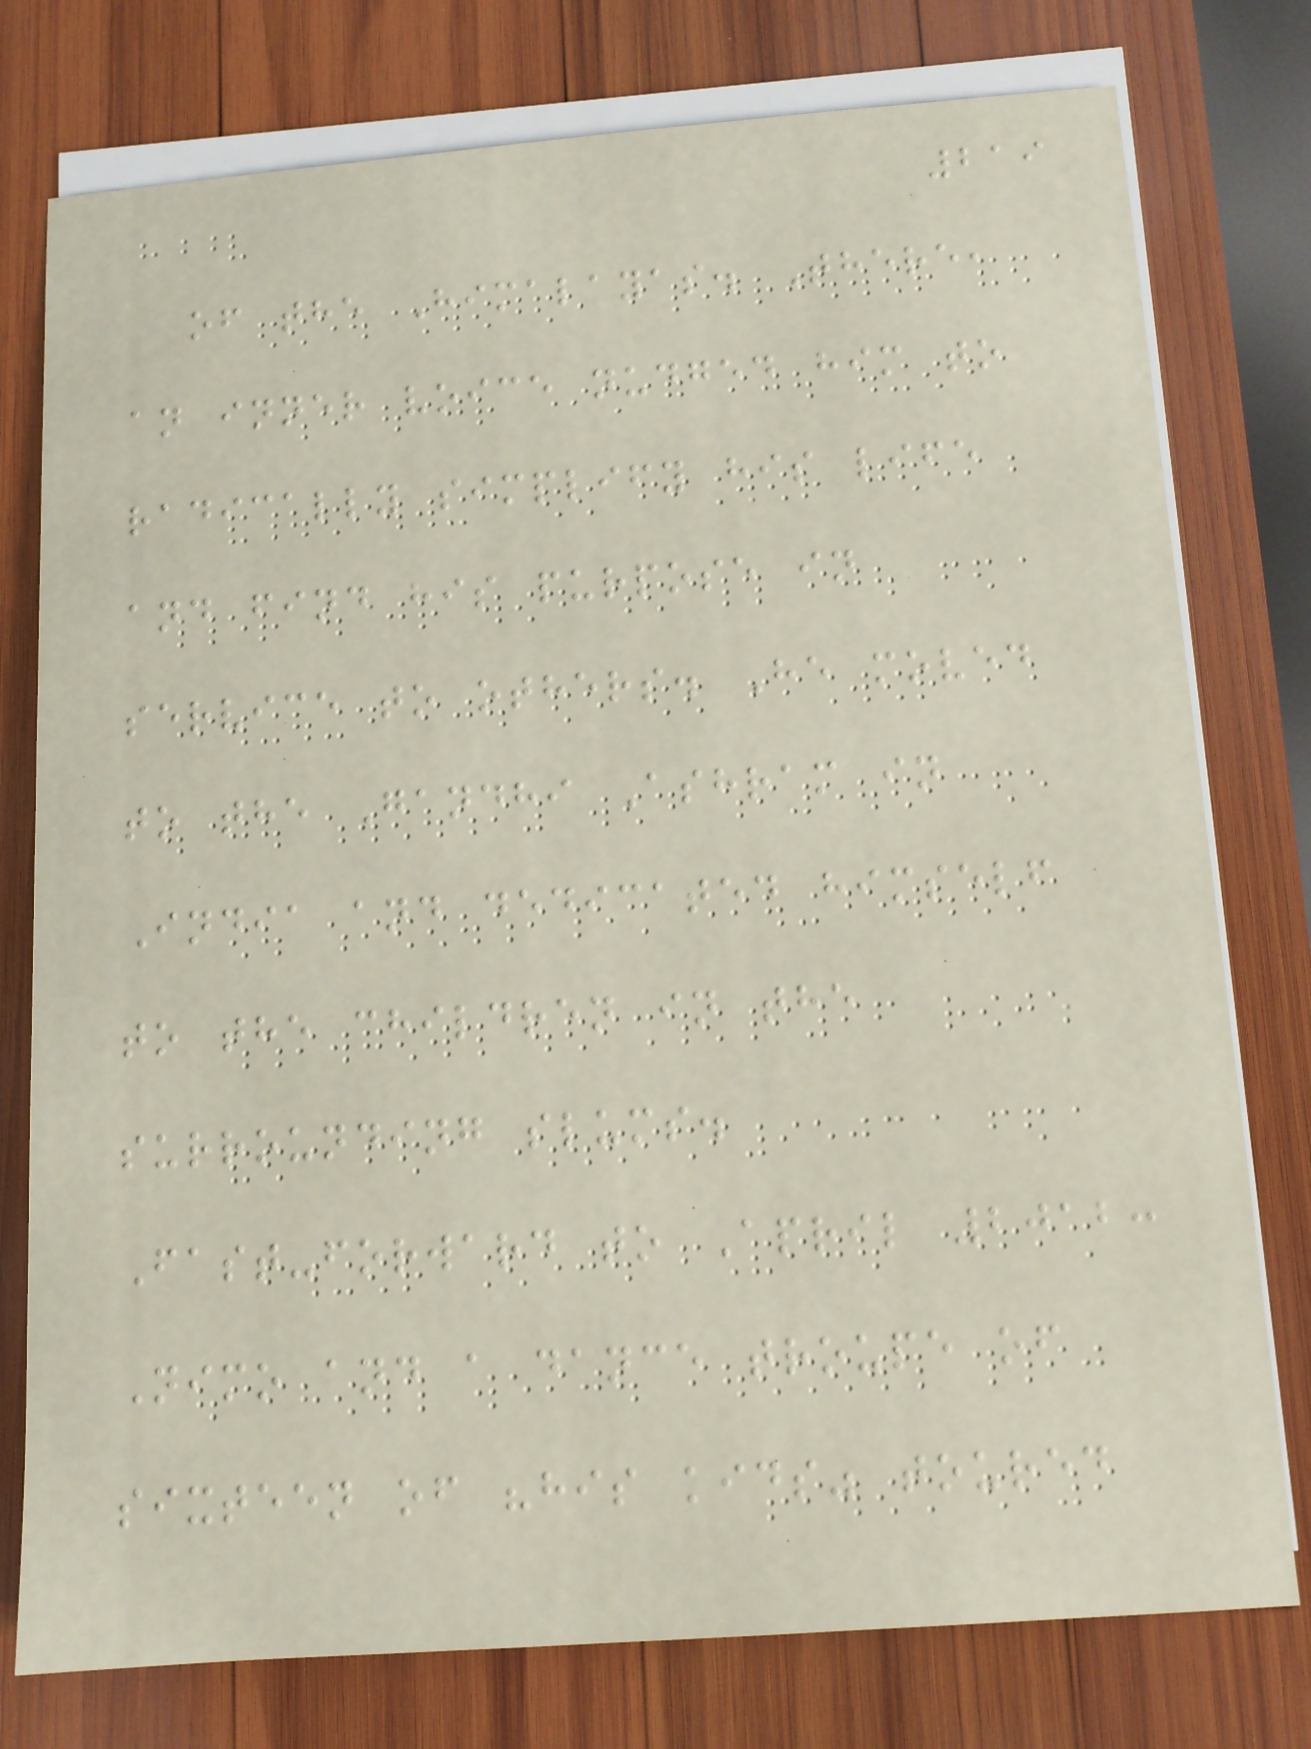219
of the Himalayas. There,
an inner voice nudged him to
radically simplify his life
and find his purpose in
service to others. He moved
to the Gandhi Ashram in
India and dedicated himself
to the children in the
surrounding slums.
Fast-forward to April 2012:
Nimo and a dance troupe of
sixteen of "his kids" toured
